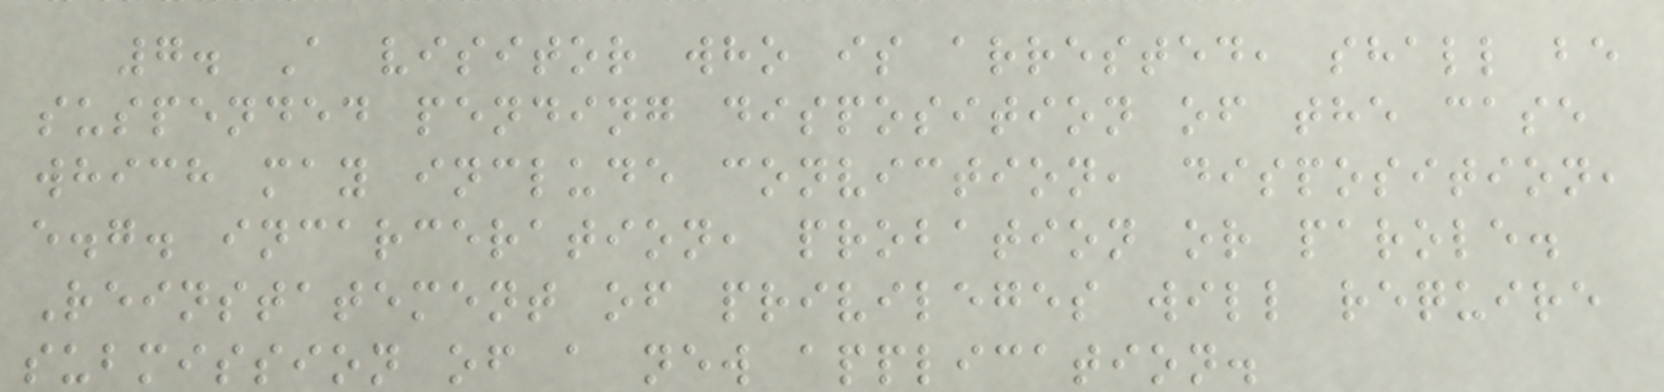7. A visitor who is arrested, shall be
suspended pending disposition of the case
which may include conviction, disposition,
e.g. incarceration, probation or parole.
Reinstatement of privileges will require
submission of a new application.
